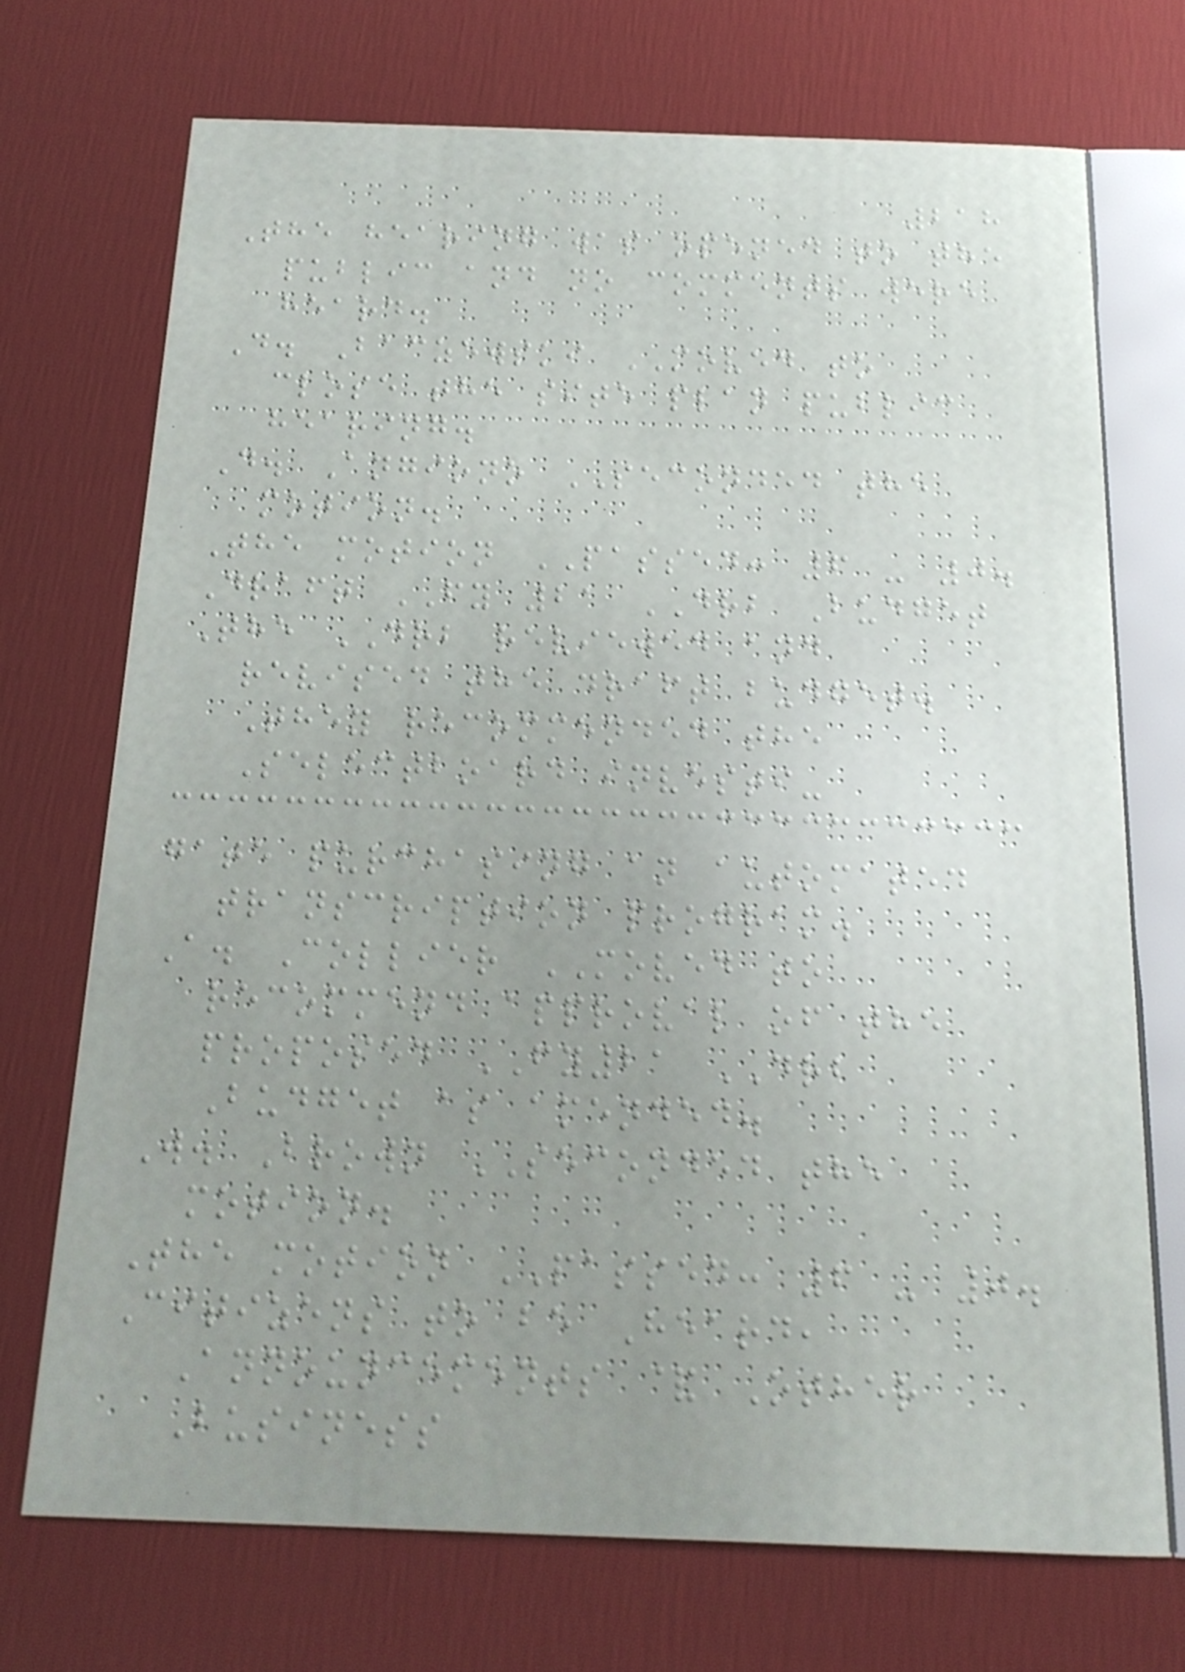218
The hearing was opened to the
public and no comments were
heard.
D. Baczewski MOVED to
close the site plan public
hearing.
D. Angiono SECONDED the
motion.
The motion PASSED: 6 - 0.
Draft FY 21 DRB Budget
The DRB reviewed and
revised the draft budget.
They recommended the
Selectboard investi-
gate purchasing an automated
transcription program.
A. Collier MOVED to
recommend approval of the
proposed FY21 DRB
Budget as amended.
W. Brown SECONDED the
motion.
The motion PASSED: 6 - 0.
Citizens to be Heard,
Announcements & Other
Business
